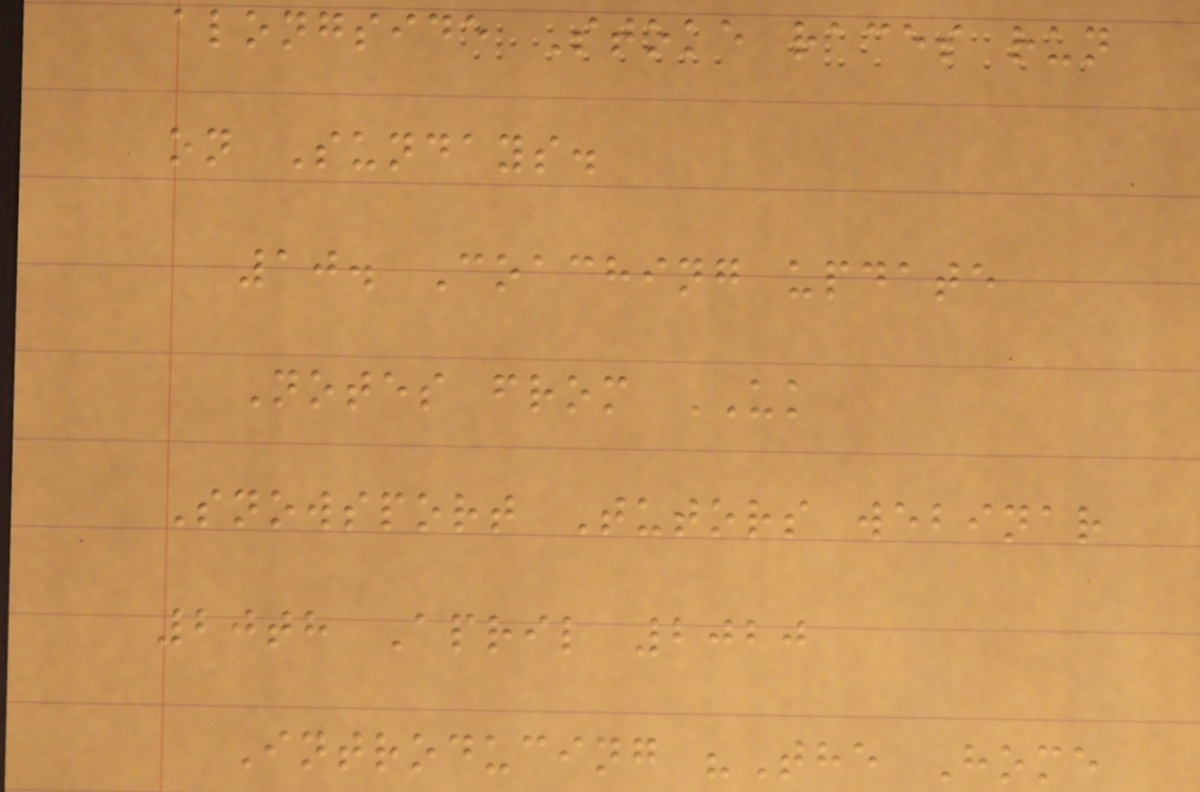alongside Stoke races run
on Sundays.
10. Coaching update
Notes from UK
Snowsport Tutors webinar
20th April 2020
Introducing "The Home
